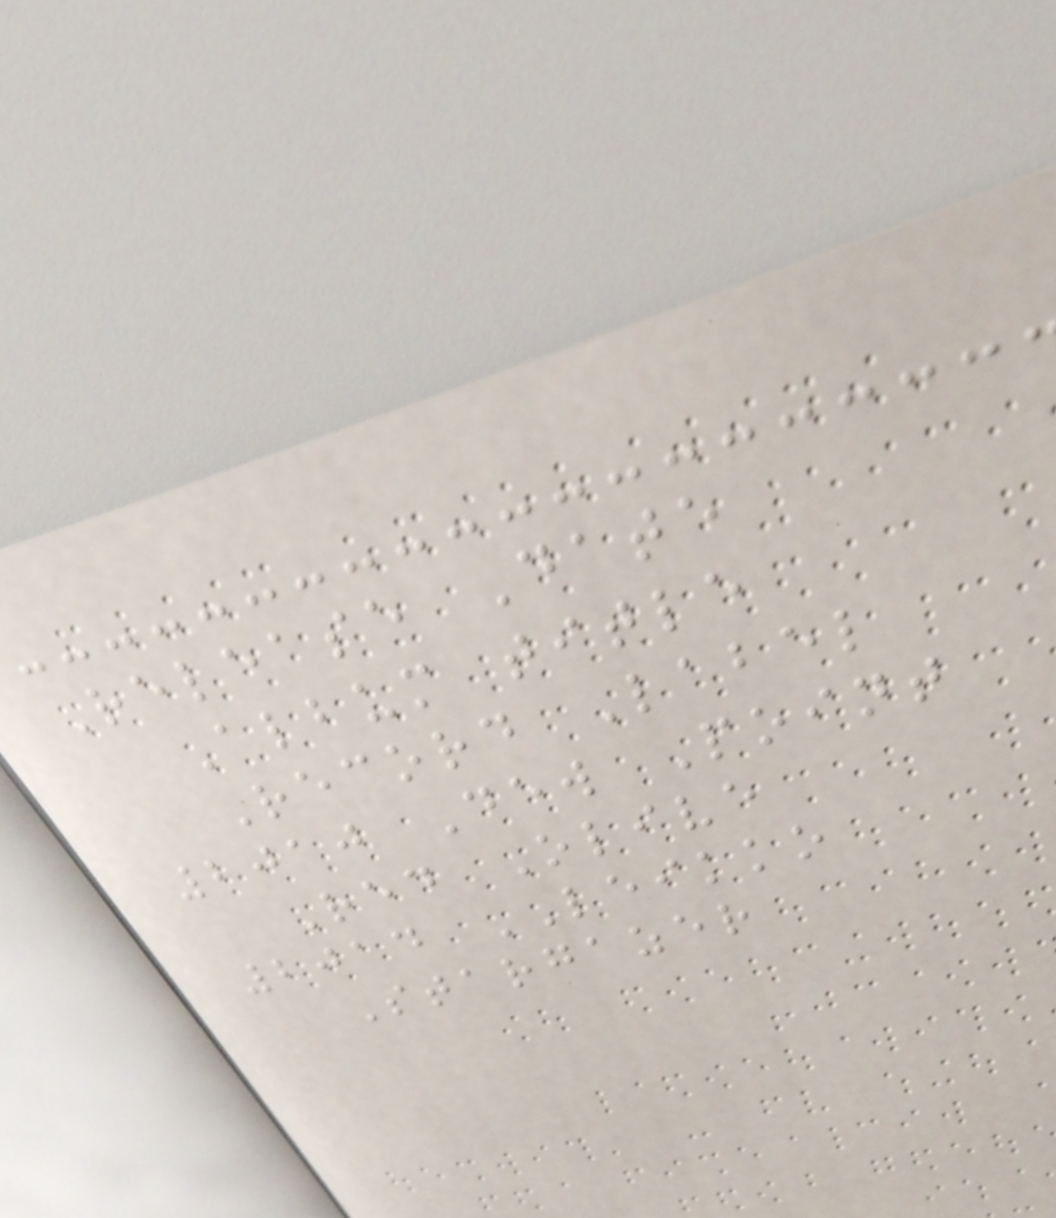Release Date
Album title
Record Label
2010 Dew Point
Red Olive
2014 LEIKKO
Stargazer
